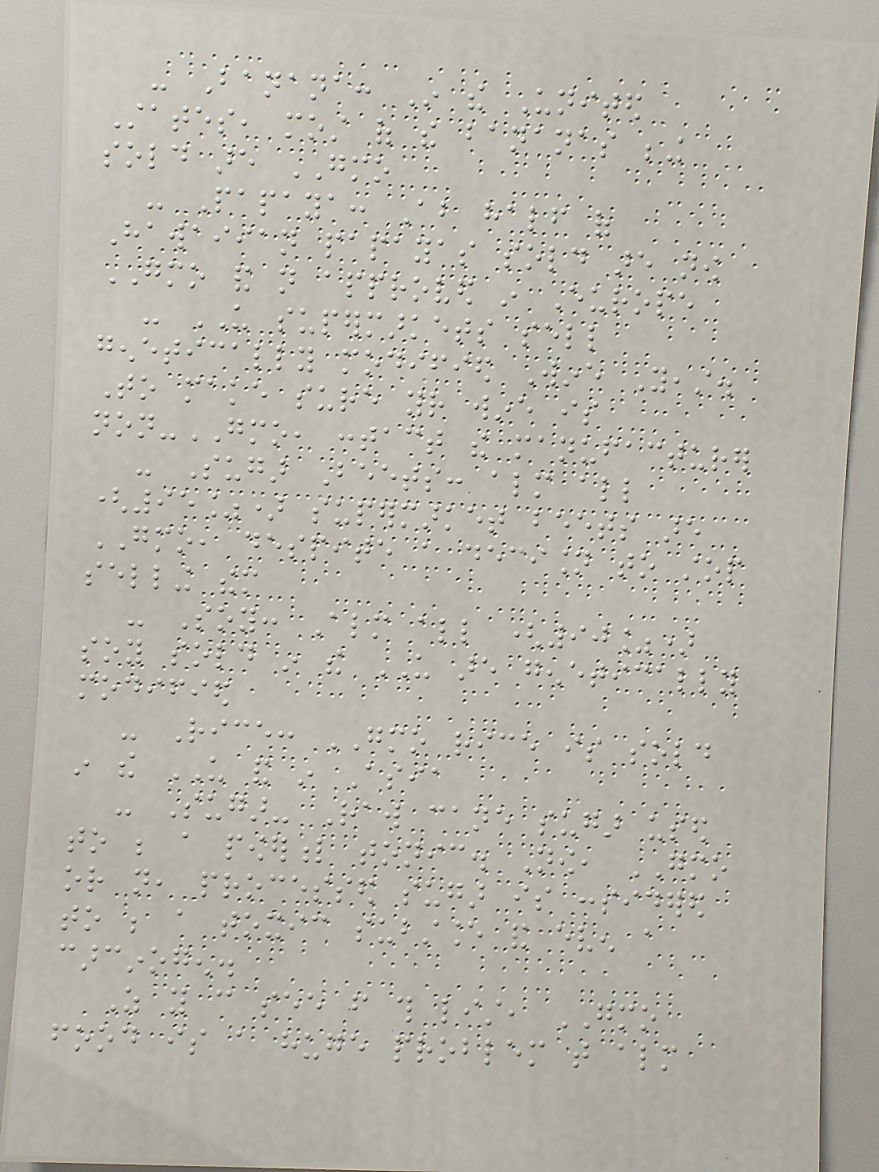- Banana: In the United
States, most of the bananas being
sold are GMO
- Papaya: About half of
Hawaiian papayas sold are now
GMO and not approved in Europe
- US supermarkets sell
genetically modified Wine Yeast.
To make sure your wine is
non-GMO, contact the manufacturer
- Sugar Beets: almost all
(95%) supermarket beets are
GMO, despite a decision to stop
selling them
- Soy: Almost all (90%)
soy sold in the US are genetically
modified
- Rice: GMO rice is sold
in the US and in Asia
- Sugar- Raw cane sugar used
to be a powerful tonic. Now, GMO
or not, processed sugar is considered
to be a toxic substance and even a
carcinogen.
As you can see from this list, GMO
food is a huge problem that almost
